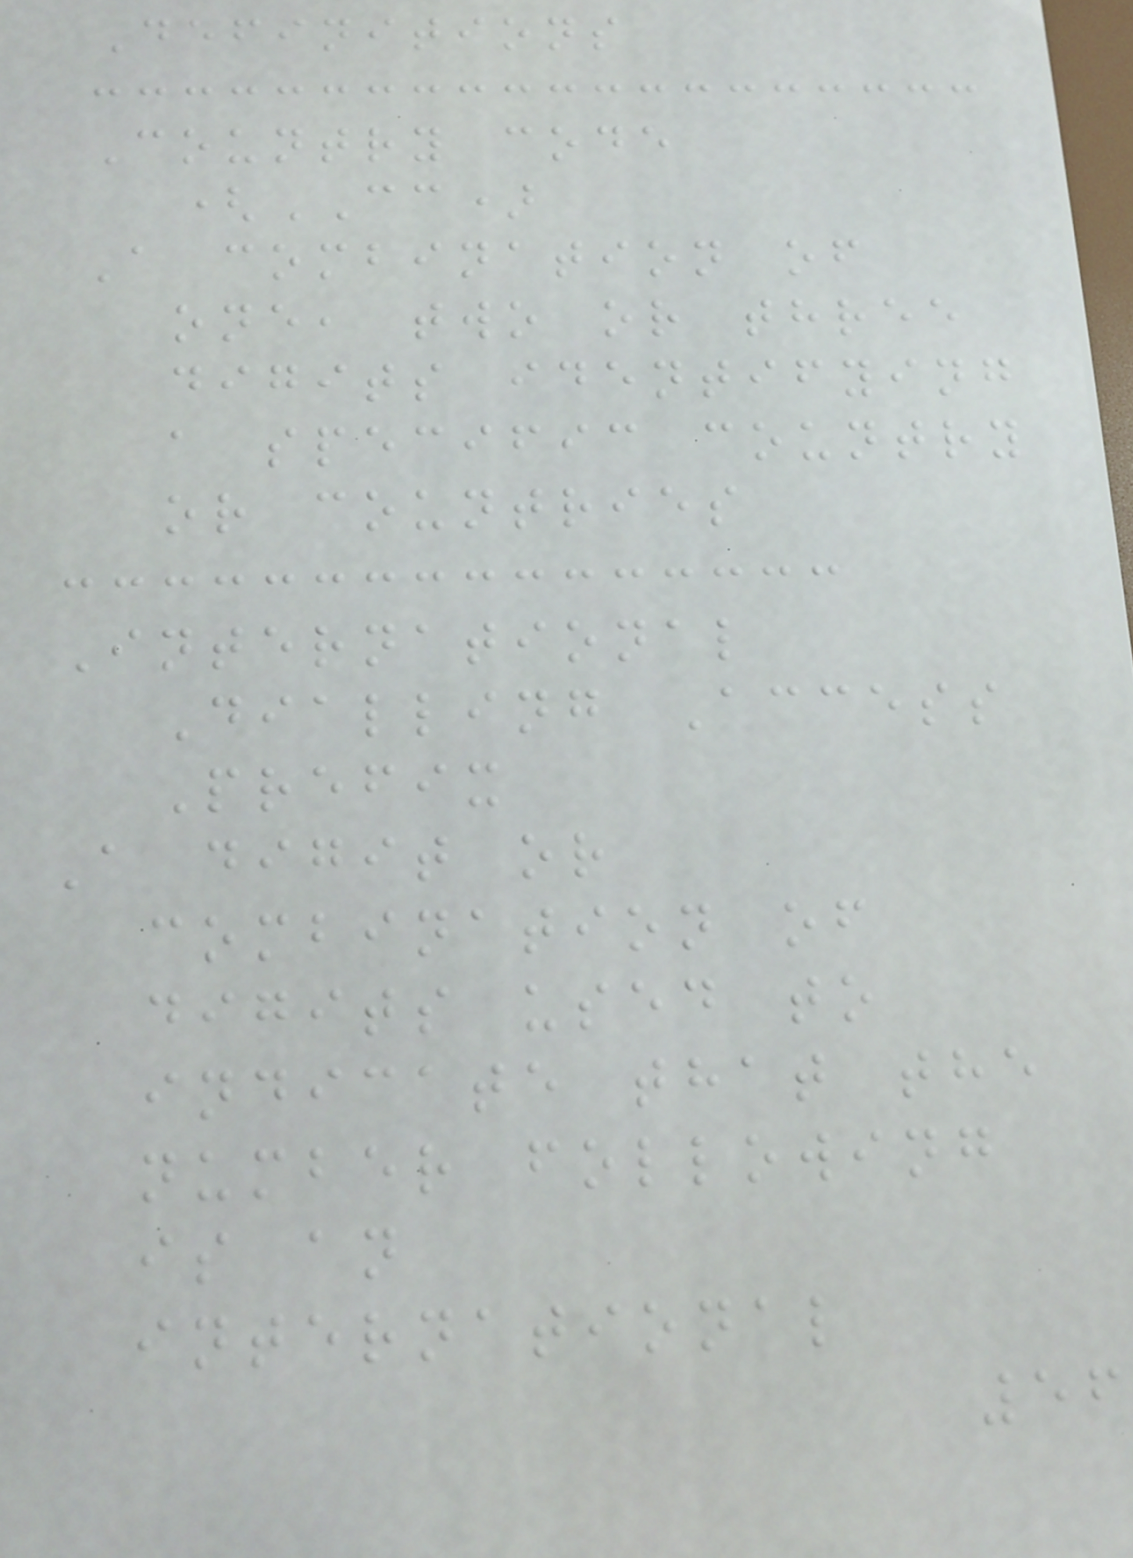Definitions
Country code
(CC)
A combination of
one, two or three
digits identifying
a specific country
or countries
International
Dialling Access
Prefix
A digit or
combination of
digits used to
indicate that the
number following
is an
international
56
